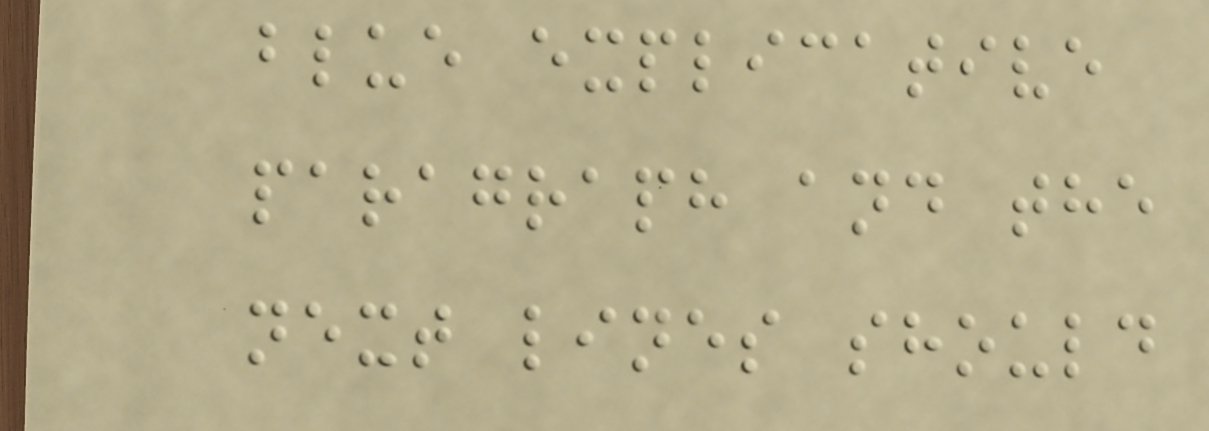blue explicative
paragraph and the
next lines should
